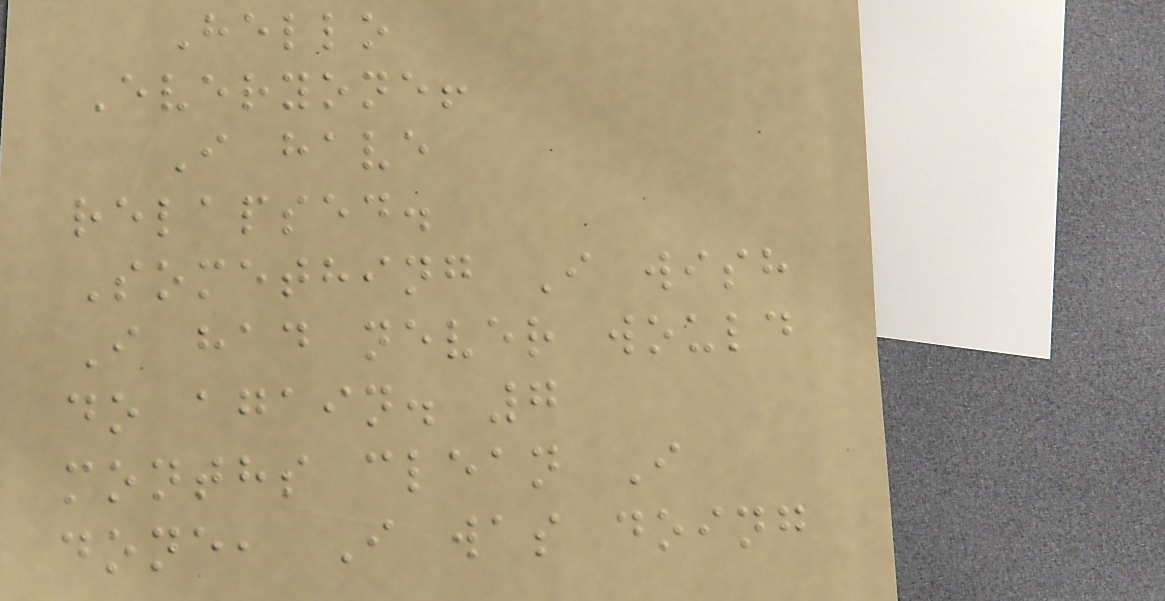Hello
Everyone!
I have
relapsed.
Something I wish
I had never would
do again. 7
months clean I
done, I was doing
